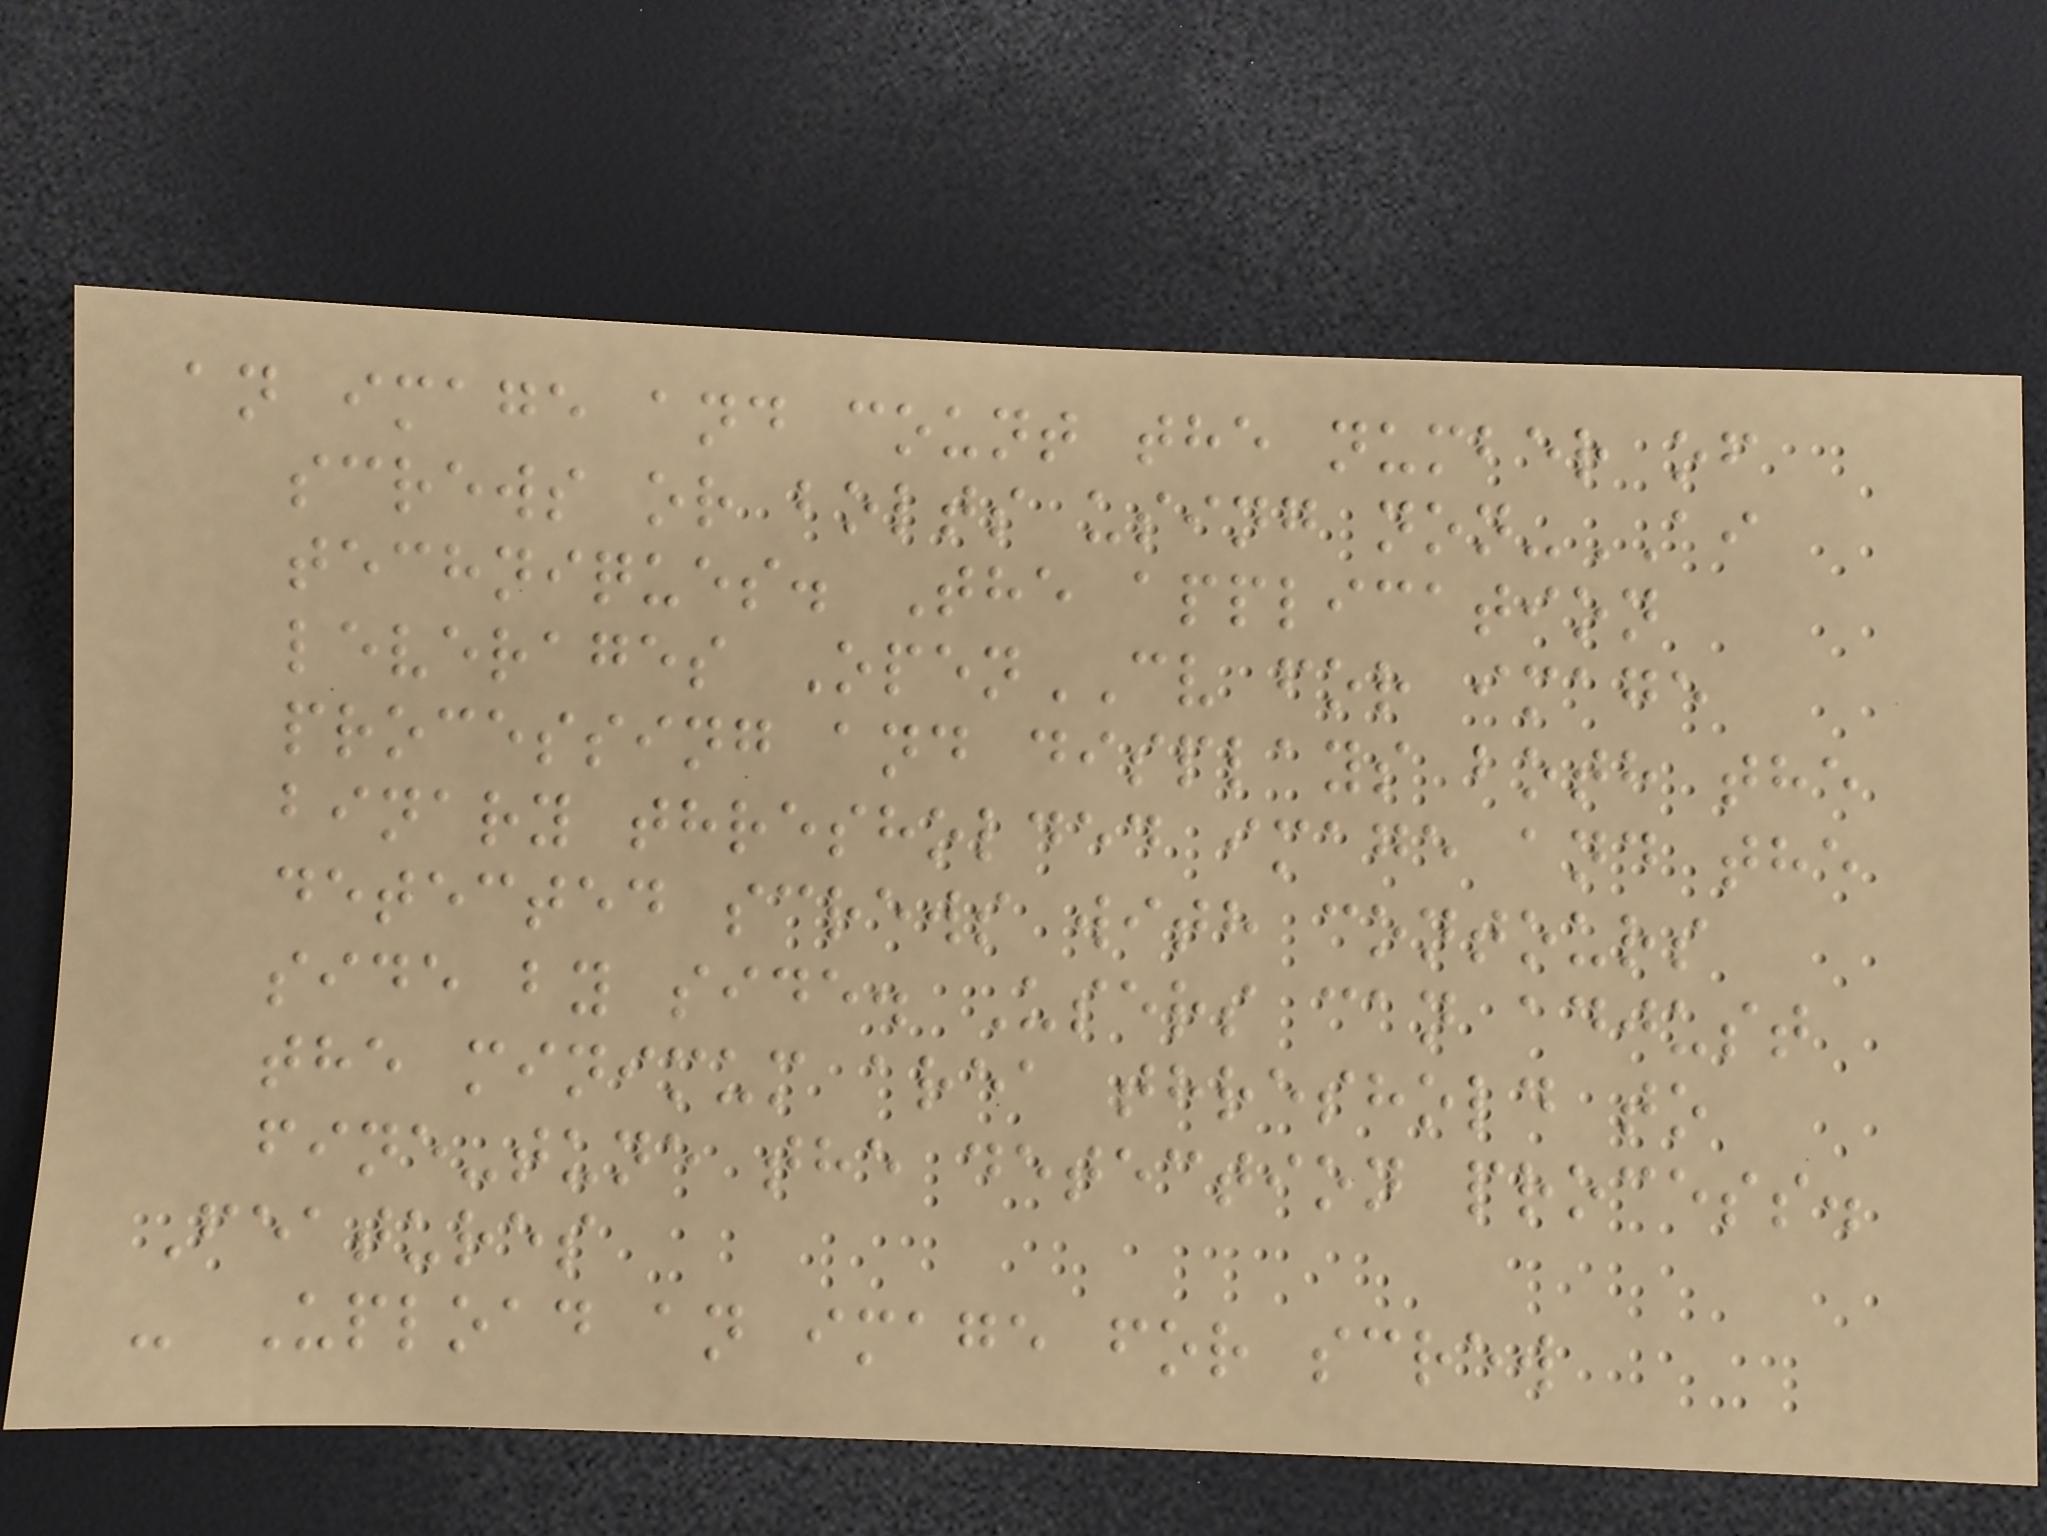an image and count the number of
screws or bolts using non-AI
techniques. The application
leverages OpenCV for image
processing and displays both the
binary thresholded image and the
detected screws with contours
side by side. Users can adjust
the minimum area threshold to
fine-tune the detection process.
Features
- Upload an image for screw
